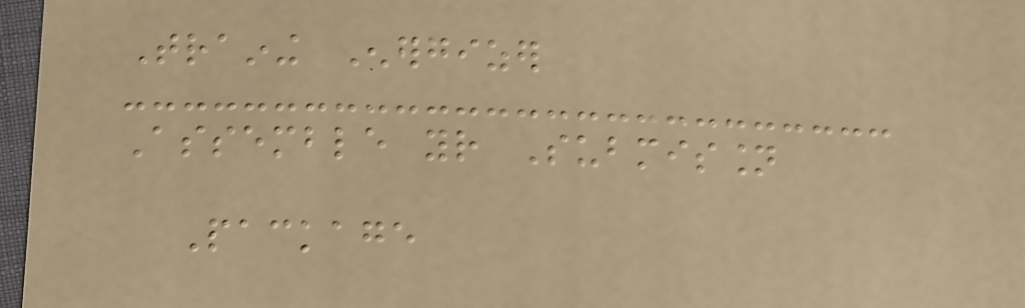Training Energizer
Assemble your Submission
Package
